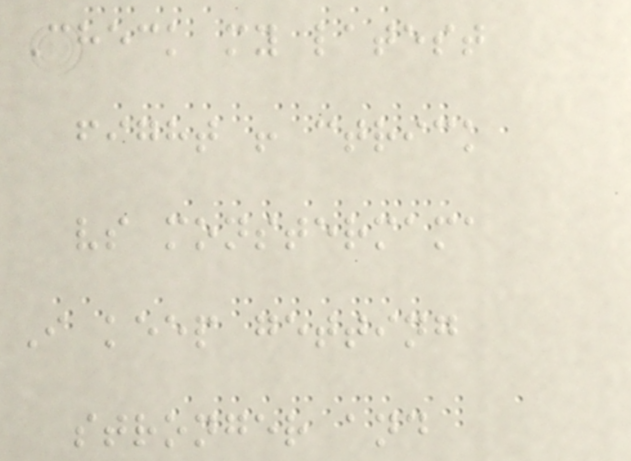Check my latest
fight ! ctrick
vs monstermama
I keep getting
stronger and
